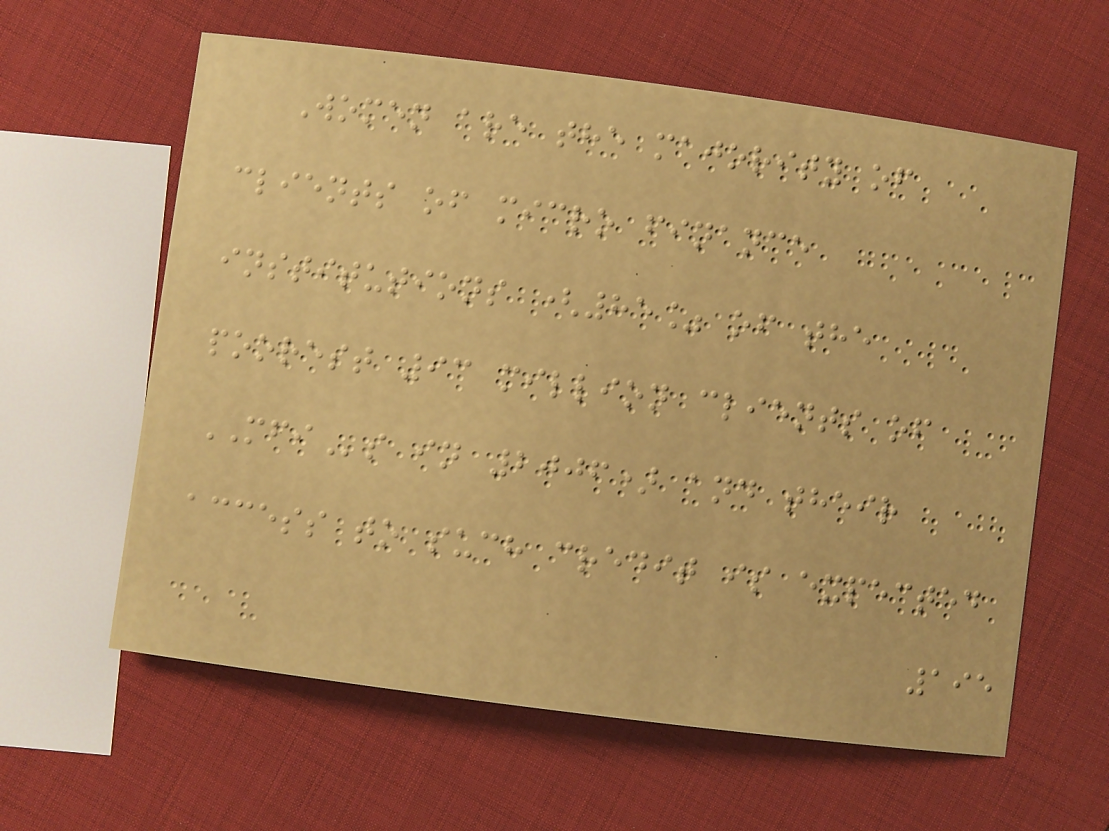Women are the majority of
clients of micro finance
institutions (85% of the
poorest 93 million clients of
MFIs in 2006) and their
access to such credit is expected
195
